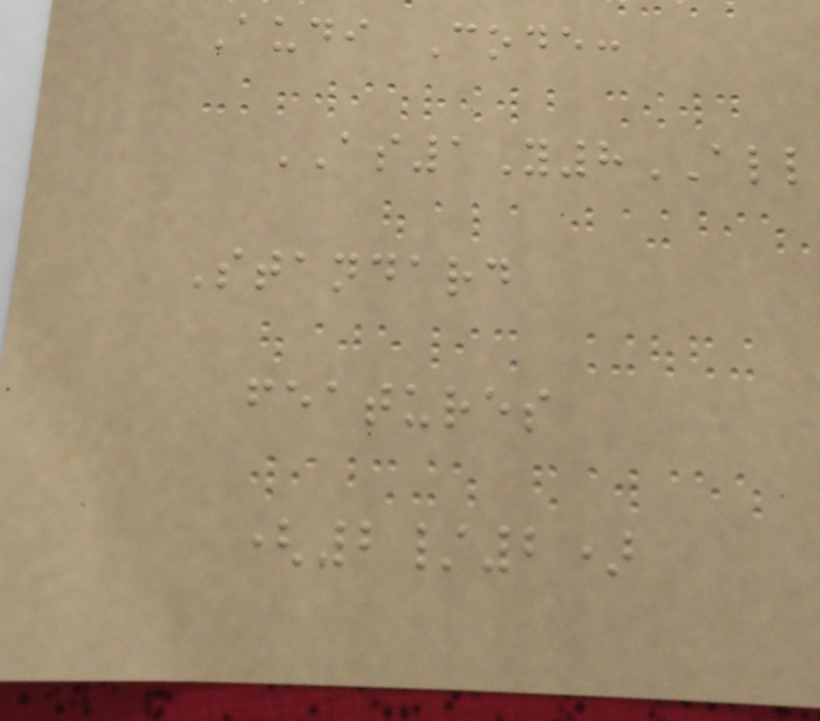Audi Code:
AS1Y8ALL
Standard
features
(2/2)
